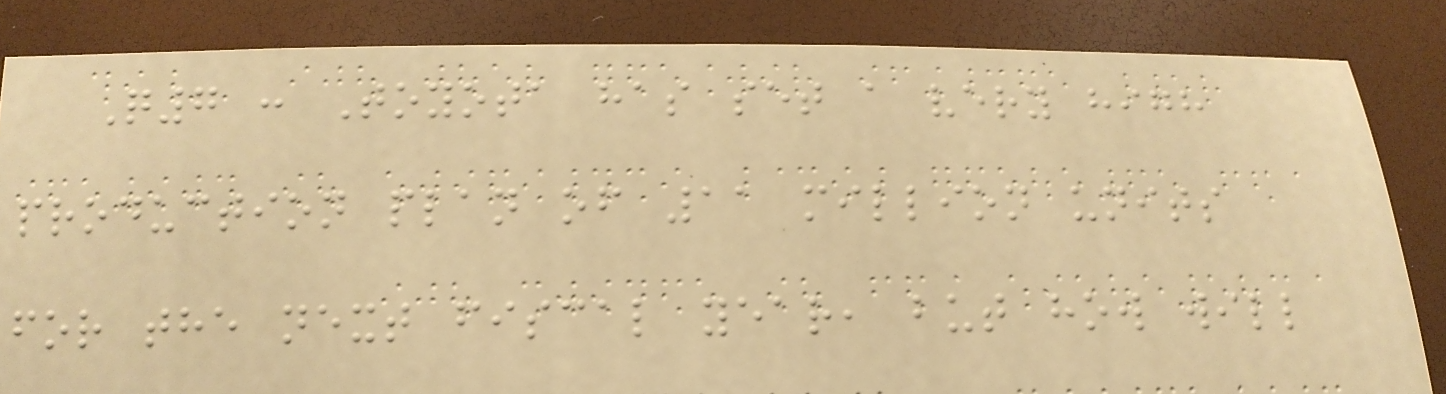Q7 : Toyota has set a very high
production plan of 11 million units
for the next fiscal year, but how will
